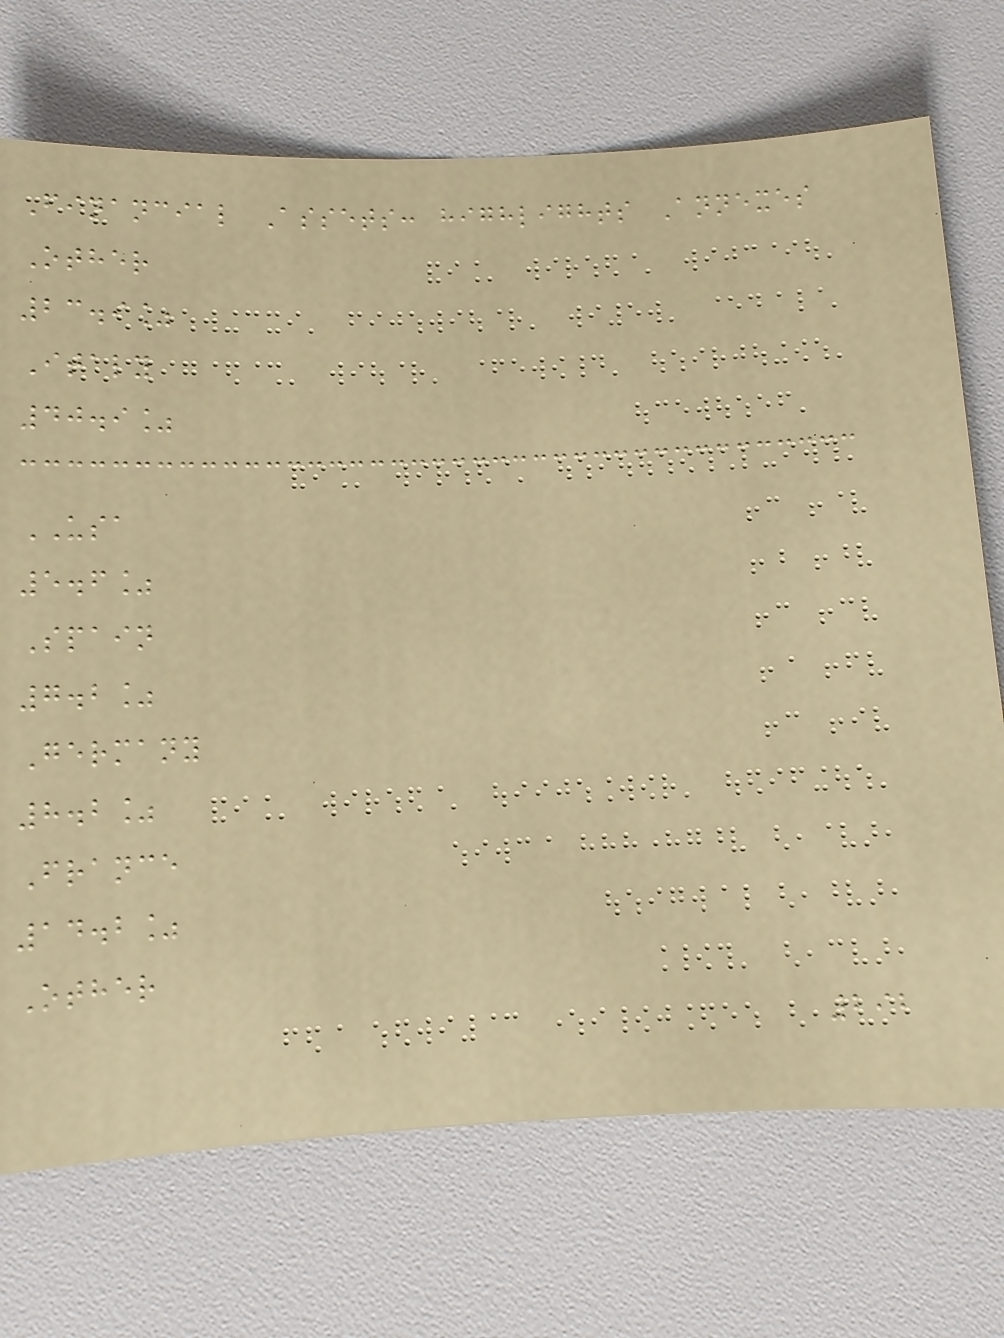Financial Assets: highlights Annexes
Other
23.9%
Italy
40.9%
USA
5.6%
Spain
7.2%
Germany
8.2%
France
14.2%
Other
292
